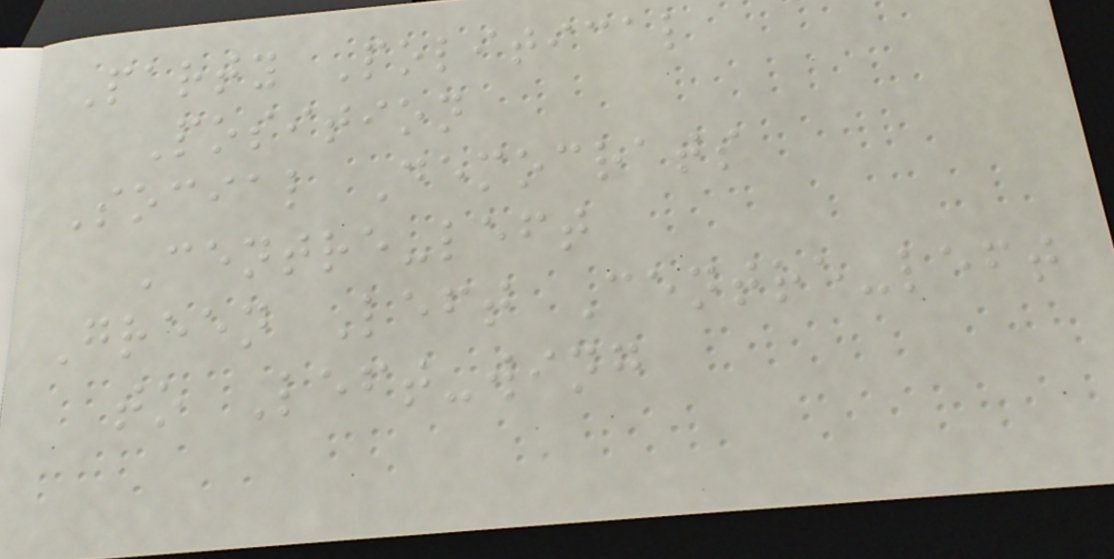Party Political
Position
Social Democrats
Centre-left
Green Left Centre-left
to Left-wing
